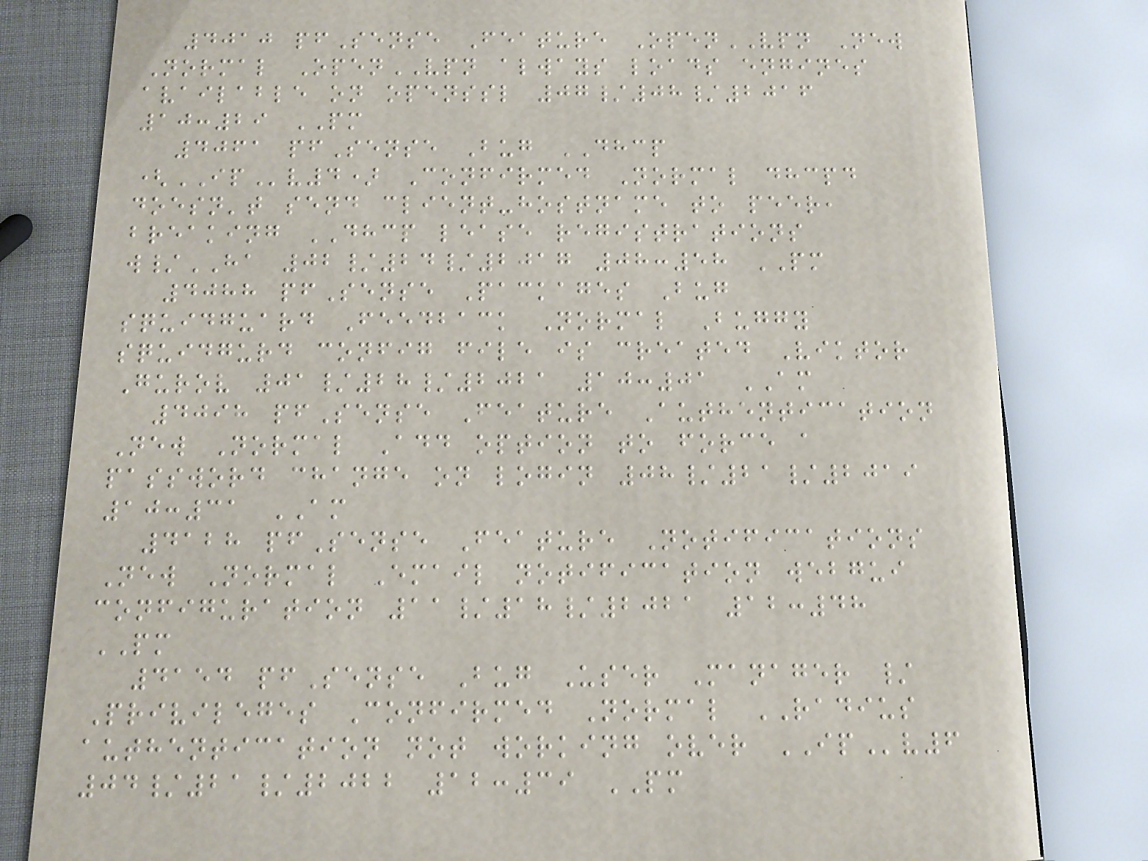4010 pfSense Feature OpenVPN New
Normal OpenVPN always loads engines
available on openssl 07/08/2016
10:29 PM
4061 pfSense Bug DHCP
(IPv4) Confirmed Normal dhcpd
doesn't send client-hostname to peer,
breaking DHCP lease registrations
w/HA 02/24/2017 08:58 PM
4088 pfSense Packages Bug
squidguard Feedback Normal Buggy
squidgurd config file is created Viktor
Gurov 01/28/2021 10:01 AM
4098 pfSense Feature Authentication
New Normal Add option to force a
password change on login 08/21/2019
10:31 AM
4128 pfSense Feature Notifications
New Normal Email notification webgui
configuration 11/18/2021 12:48
PM
4154 pfSense Bug User Manager /
Privileges Confirmed Normal RADIUS
authentication not working over IPv6
04/21/2022 12:39 PM
